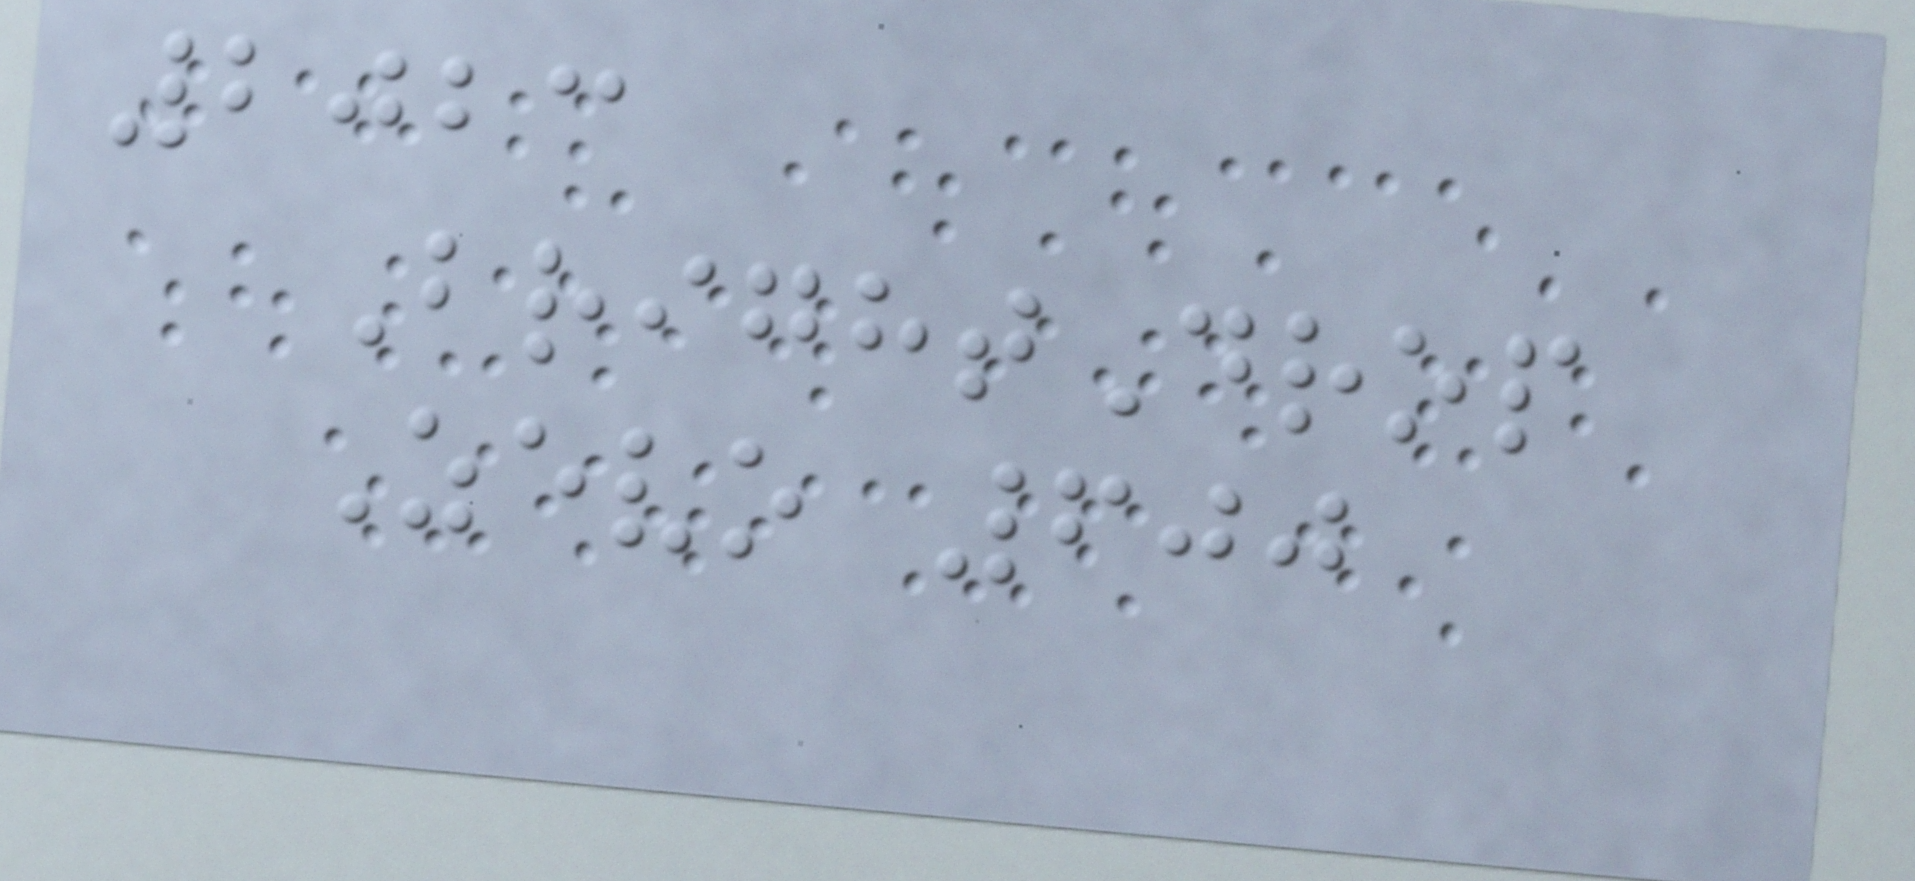2023
BrightDrop
Zevo 600
